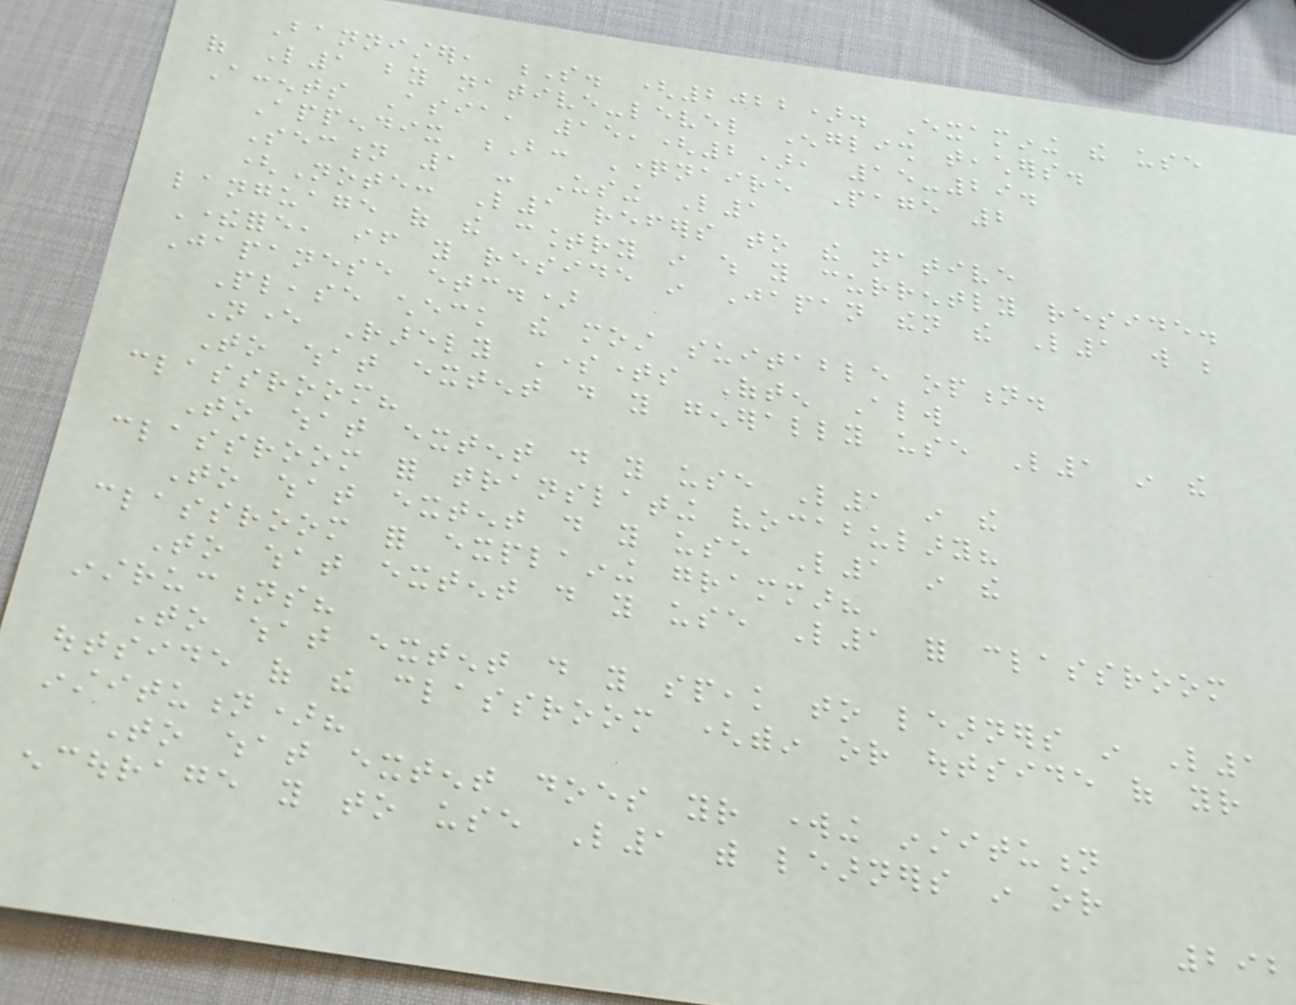Bannister, S. (2022). Examining the use
of L1 by native-level English teachers.
Accents Asia, 15,(2), 15-29.
Appendix B: Questionnaire Page 2
Section 1 - Using L1
(Note: L1 refers to the native
language of the country in which you currently reside.
Therefore, if you reside in Japan then the L1 will be
Japanese etc.)
Please check the most suitable option.
Never Rarely Sometimes Often Always
To what extent do you generally use L1 in the
classroom?
To what extent do you use L1 in the
classroom for translating vocabulary?
To what extent do you use L1 in the
classroom for explaining grammar?
To what extent do you use L1 for classroom
instructions?
To what extent do you speak to learners in L1
outside of the classroom (within or outside of your
institution)?
To what extent does your working institution
encourage you to use L1 with learners in or
292
